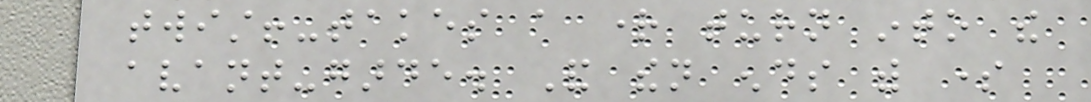twist!-takes a right turn into the
avant-garde. And then ends with some
